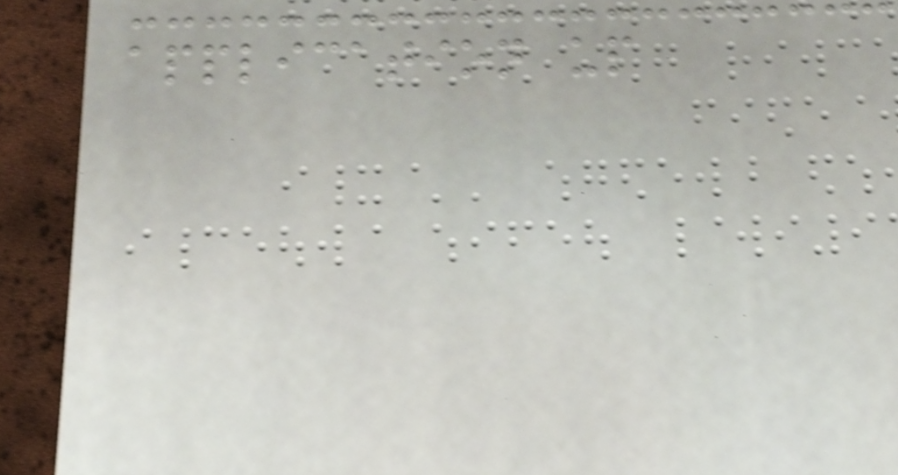application up
